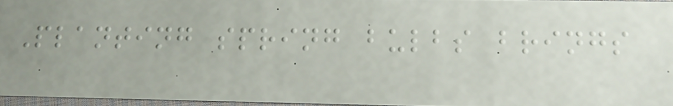Planting spring bulbs brings
